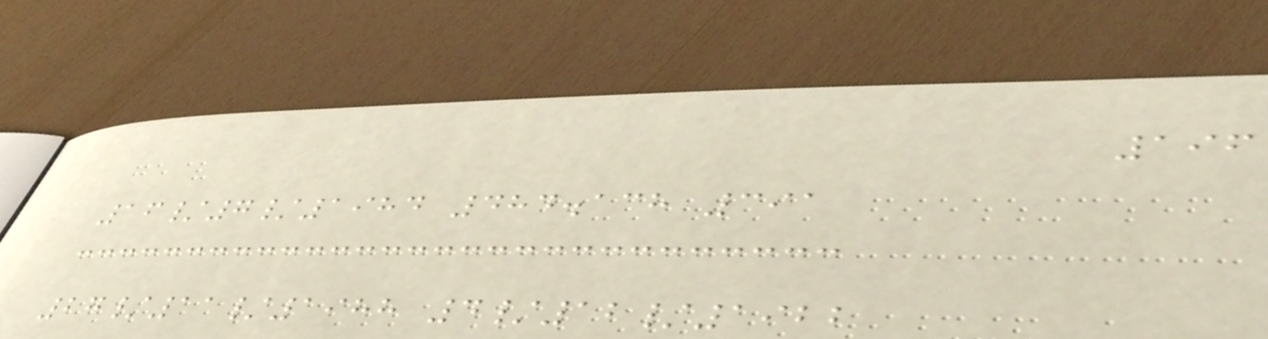196
16/7/1984 484.138 391
27/11/1988 4/12/1922
